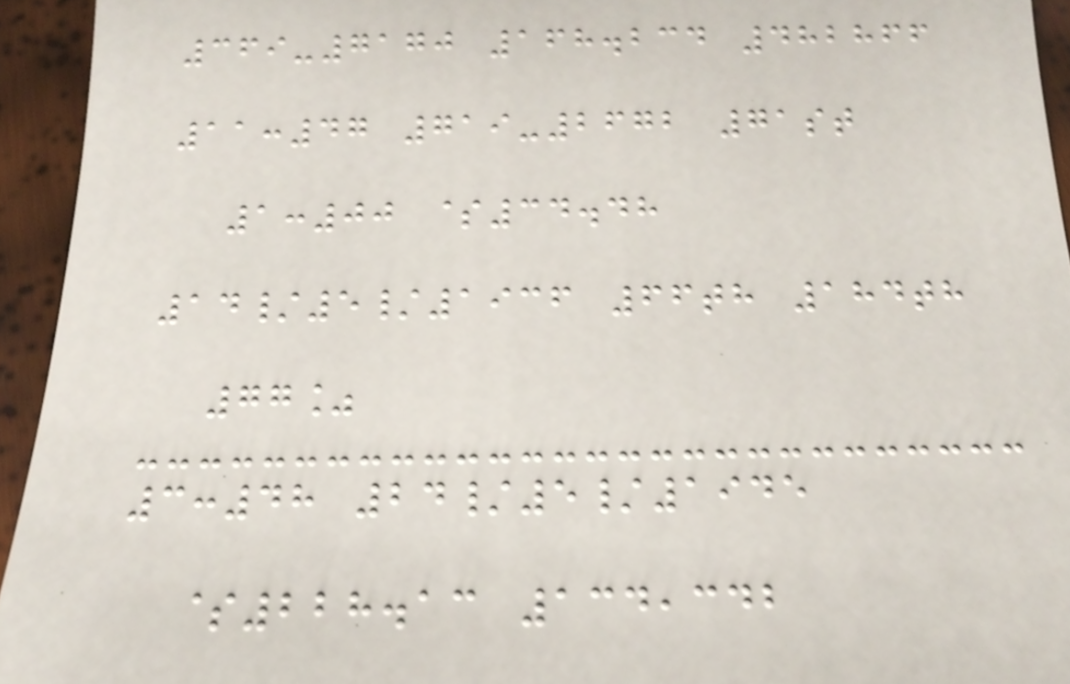369-7170 168.234 482866
11:47 719-2672 71st
1:00 $34.48
14/5/1936 66th 184th
77%
3:48 24/5/1945
$228.13 134,342
